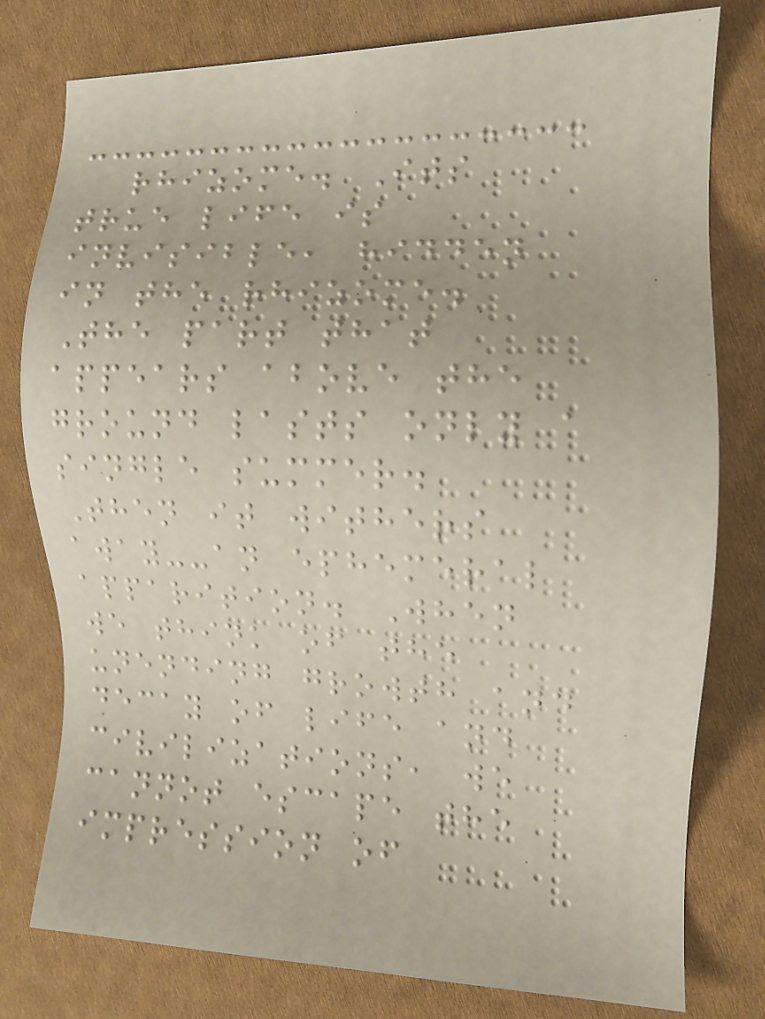rhizome. Its
true life is
invisible, hidden
in the rhizome.
The part that
appears above the
ground lasts only a
single summer.
Then it withers
away--an ephemeral
apparition. When
we think of the
unending growth and
decay of life and
civilizations, we
cannot escape the
impression of
